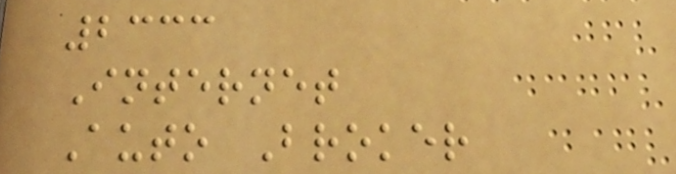2333
Internet
Auto Broker
